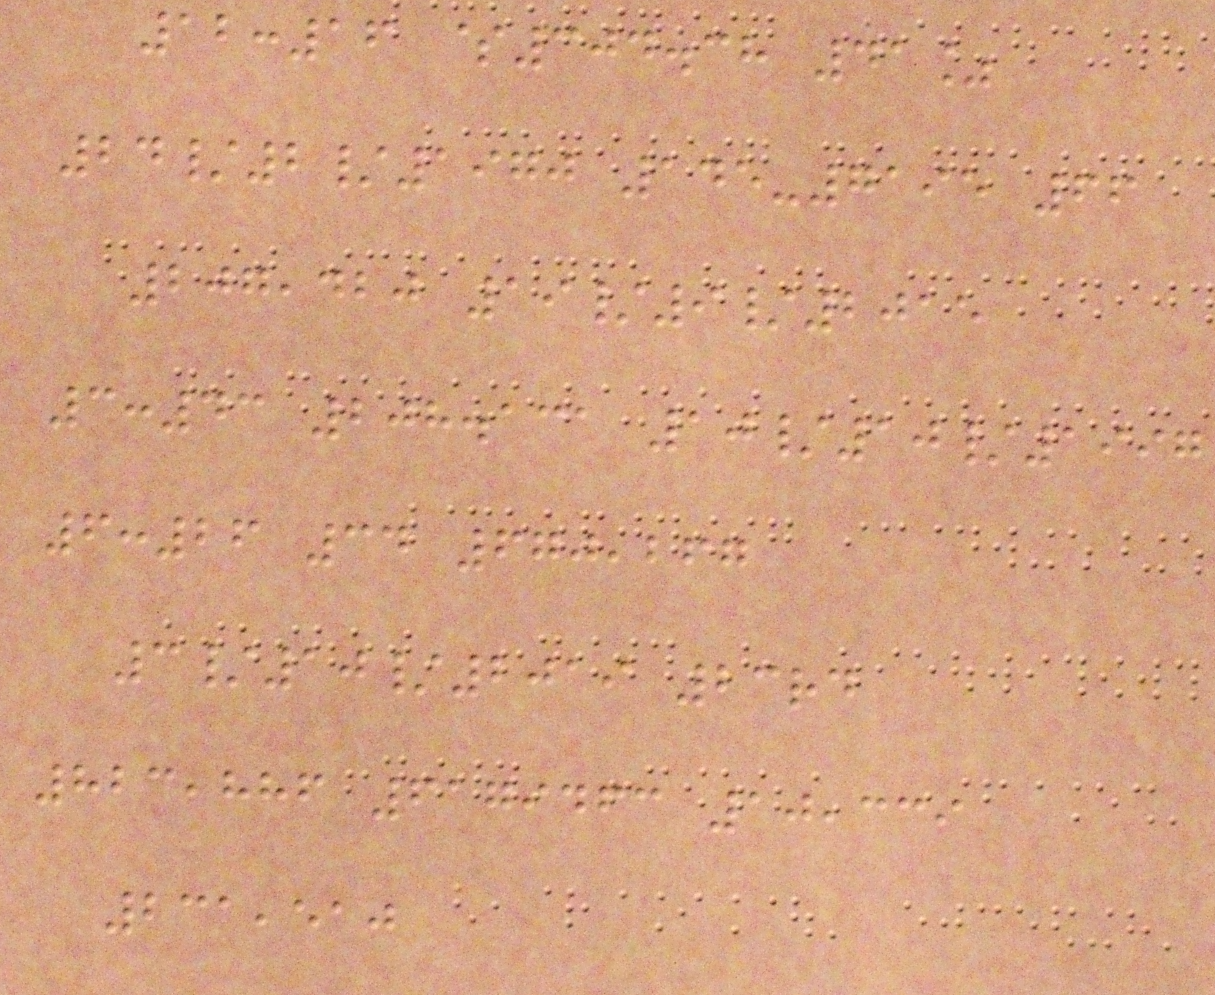12:16 $304.38 41%
24/2/1970 145-7195 66
207,420 19/9/2015
3:43 208.131 10/10/1997
6:26 34 670,267
3/10/2019 23rd
823,886 6179463 10,339
231,510
